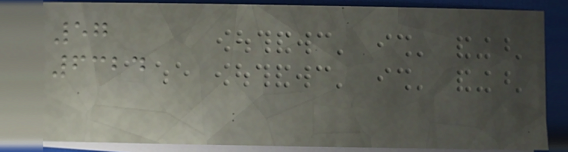57
6324
